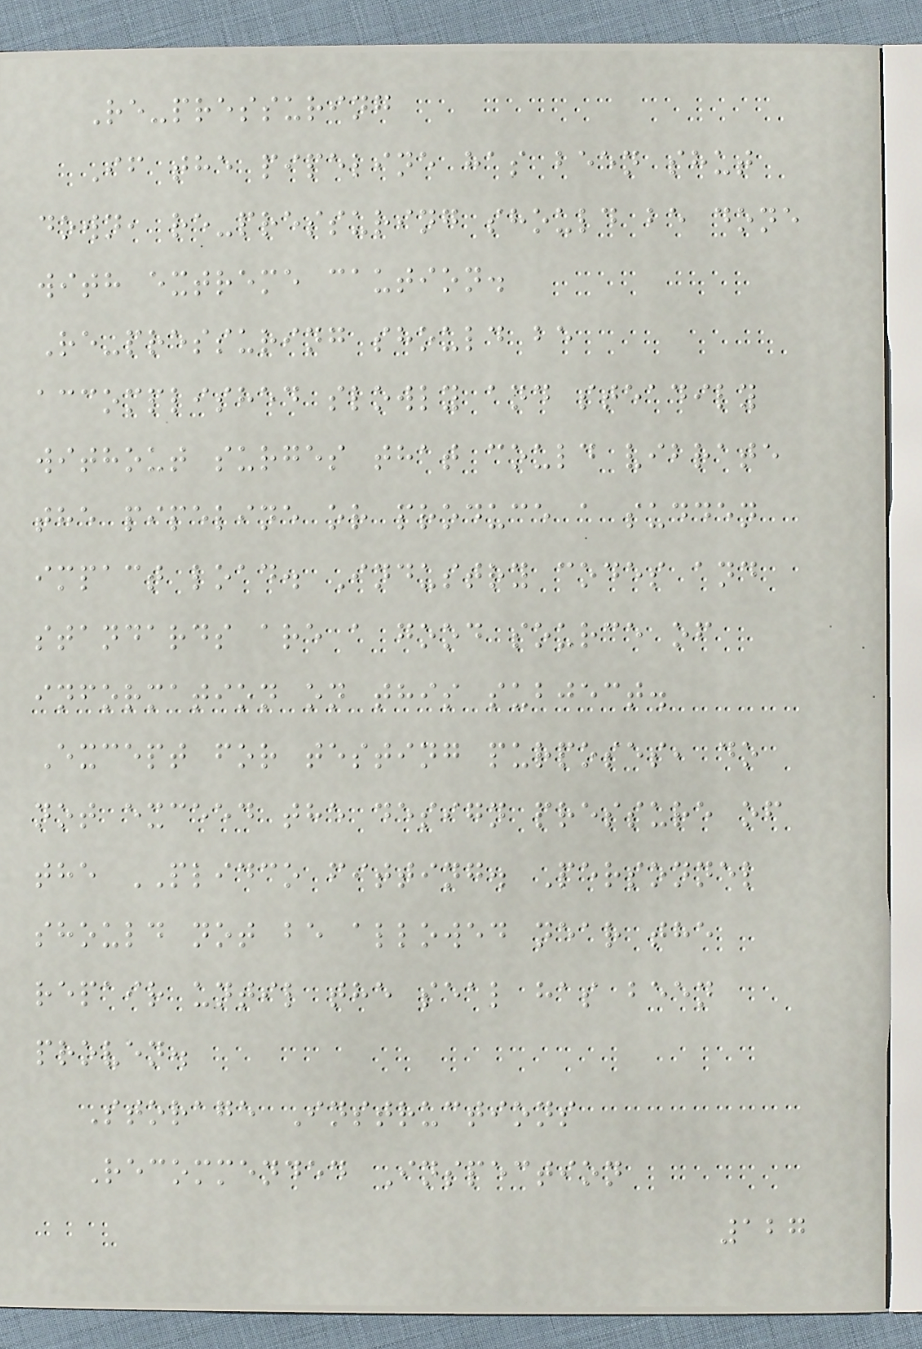Re-pressuring
If the pipeline has been shut
down, re-pressuring should be done
with extreme caution.
Re-pressuring should be
accomplished slowly and steadily
without surges that could vibrate
the pipeline or produce a sudden
impact load. Industry codes and
standards are a good source of
information on this subject.
Except for testing purposes, do
not exceed the design pressure of
the PLIDCO fitting. Personnel
should not be allowed near the
repair until the seal has been
proven.
Storage Instructions
Recommended Inspection
127
